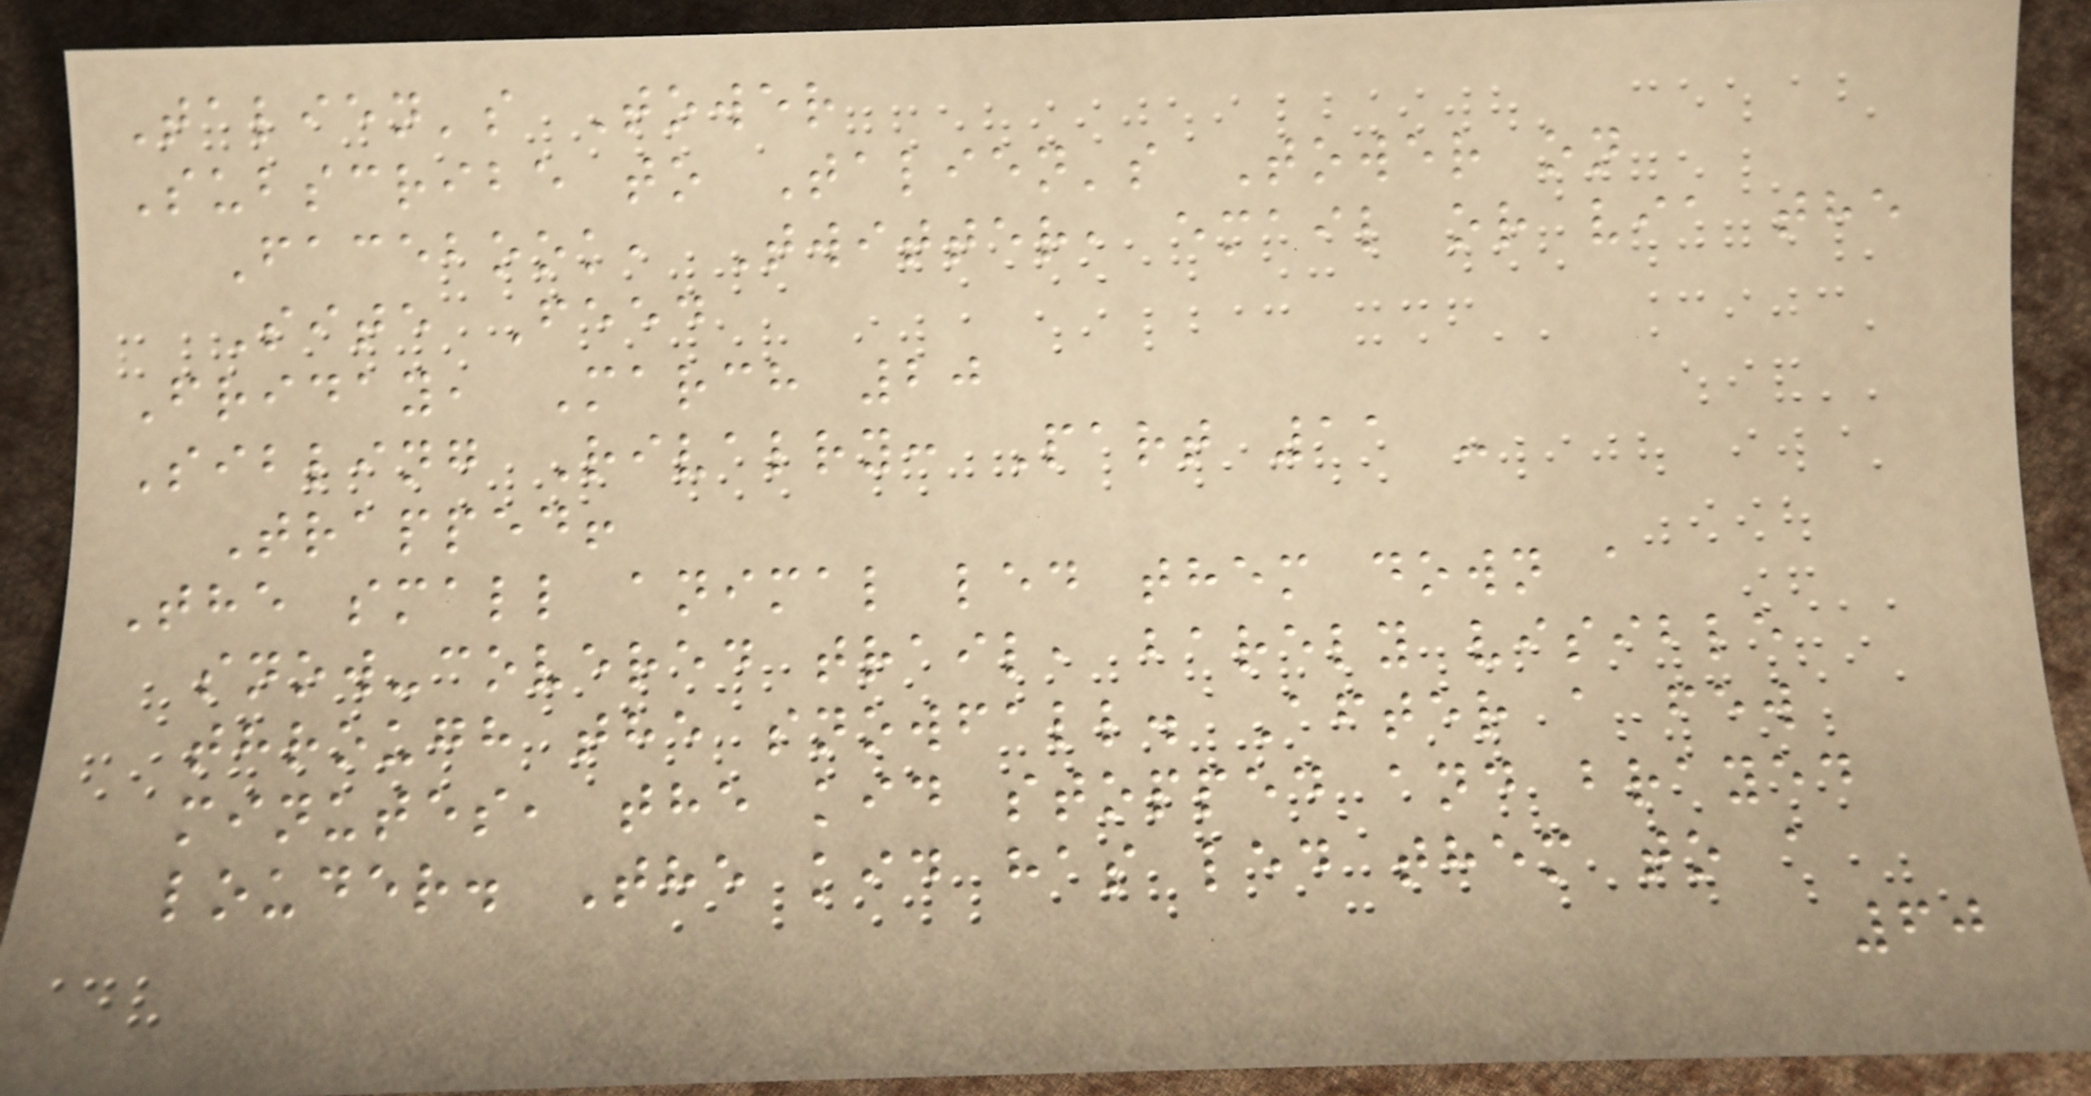Talien's Tower
Subscribe to Talien's Tower on
Facebook, Twitter, email or via the
Site Feed
Friday, March 20
Sibling Rivalry: Part 11 -
Trapped!
The small animal led them down a
snow-covered trail, barely visible
through the snowfall. After a few
minutes, the kid stopped and brayed
louder. The kid has led them to a
60
